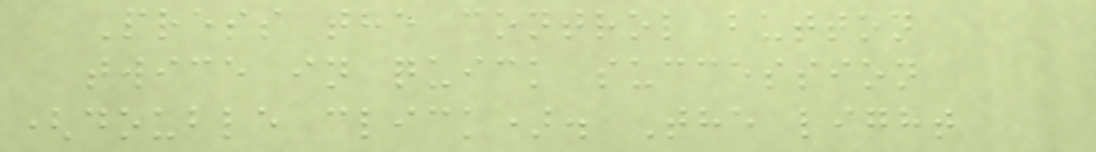Press the control button
twice in quick succession
(double click). The light
